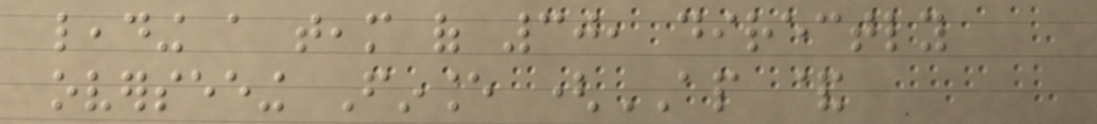leading a team of 30, directly
overseeing Finance (AP &
